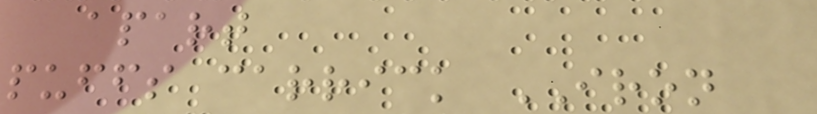apart
puffs carrick IRON
